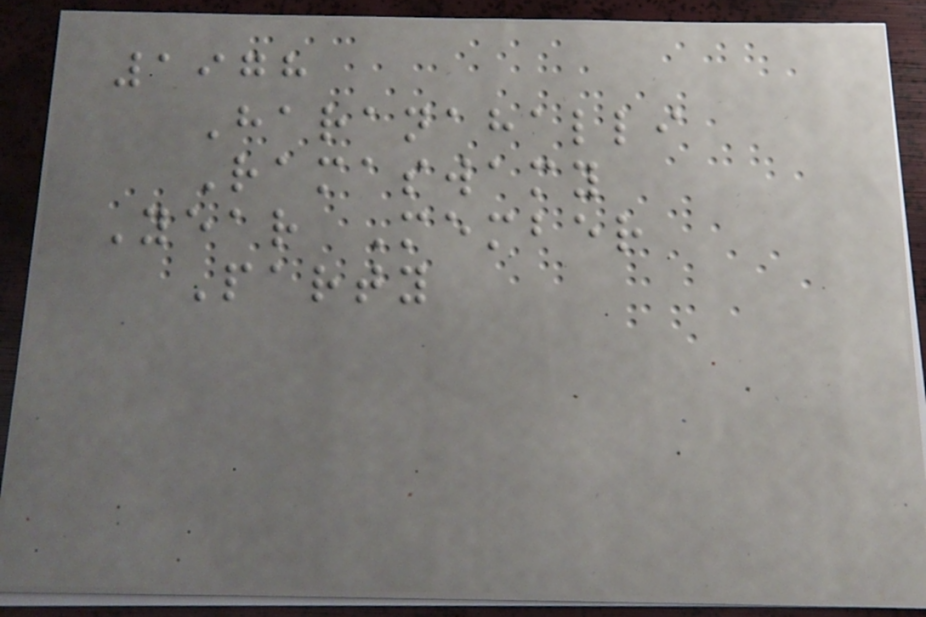1978
Haranahalli
Ramaswamy
Year Member
Party
